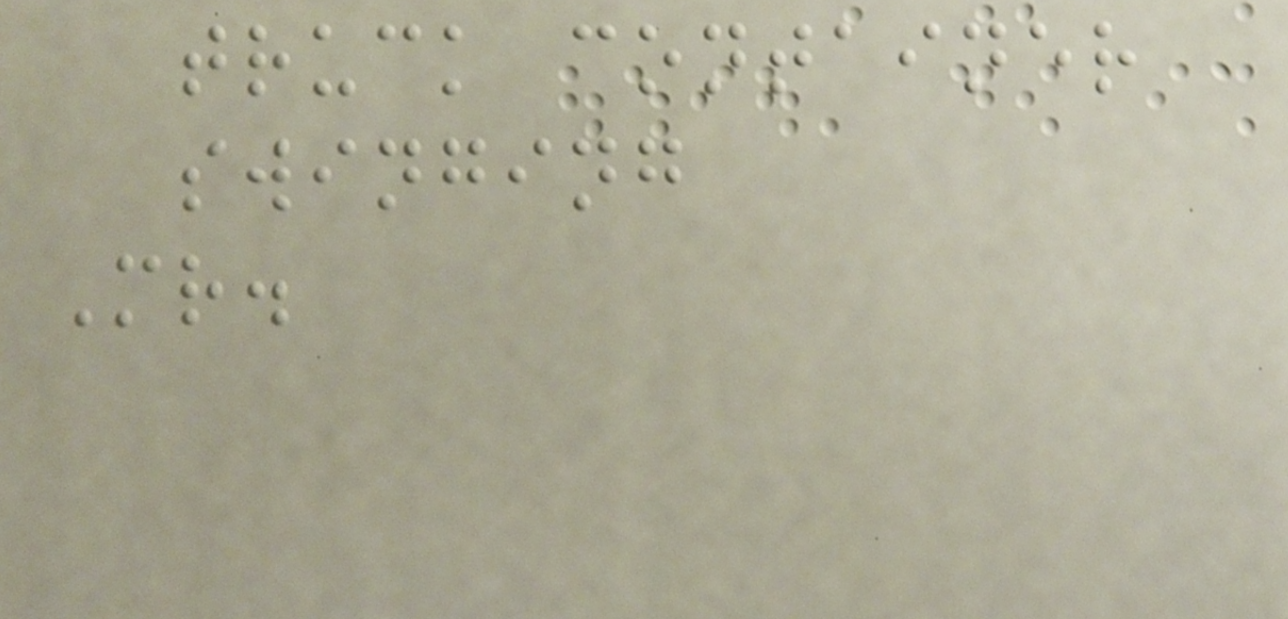truck container
swinging
Mr.
